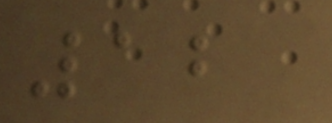12
